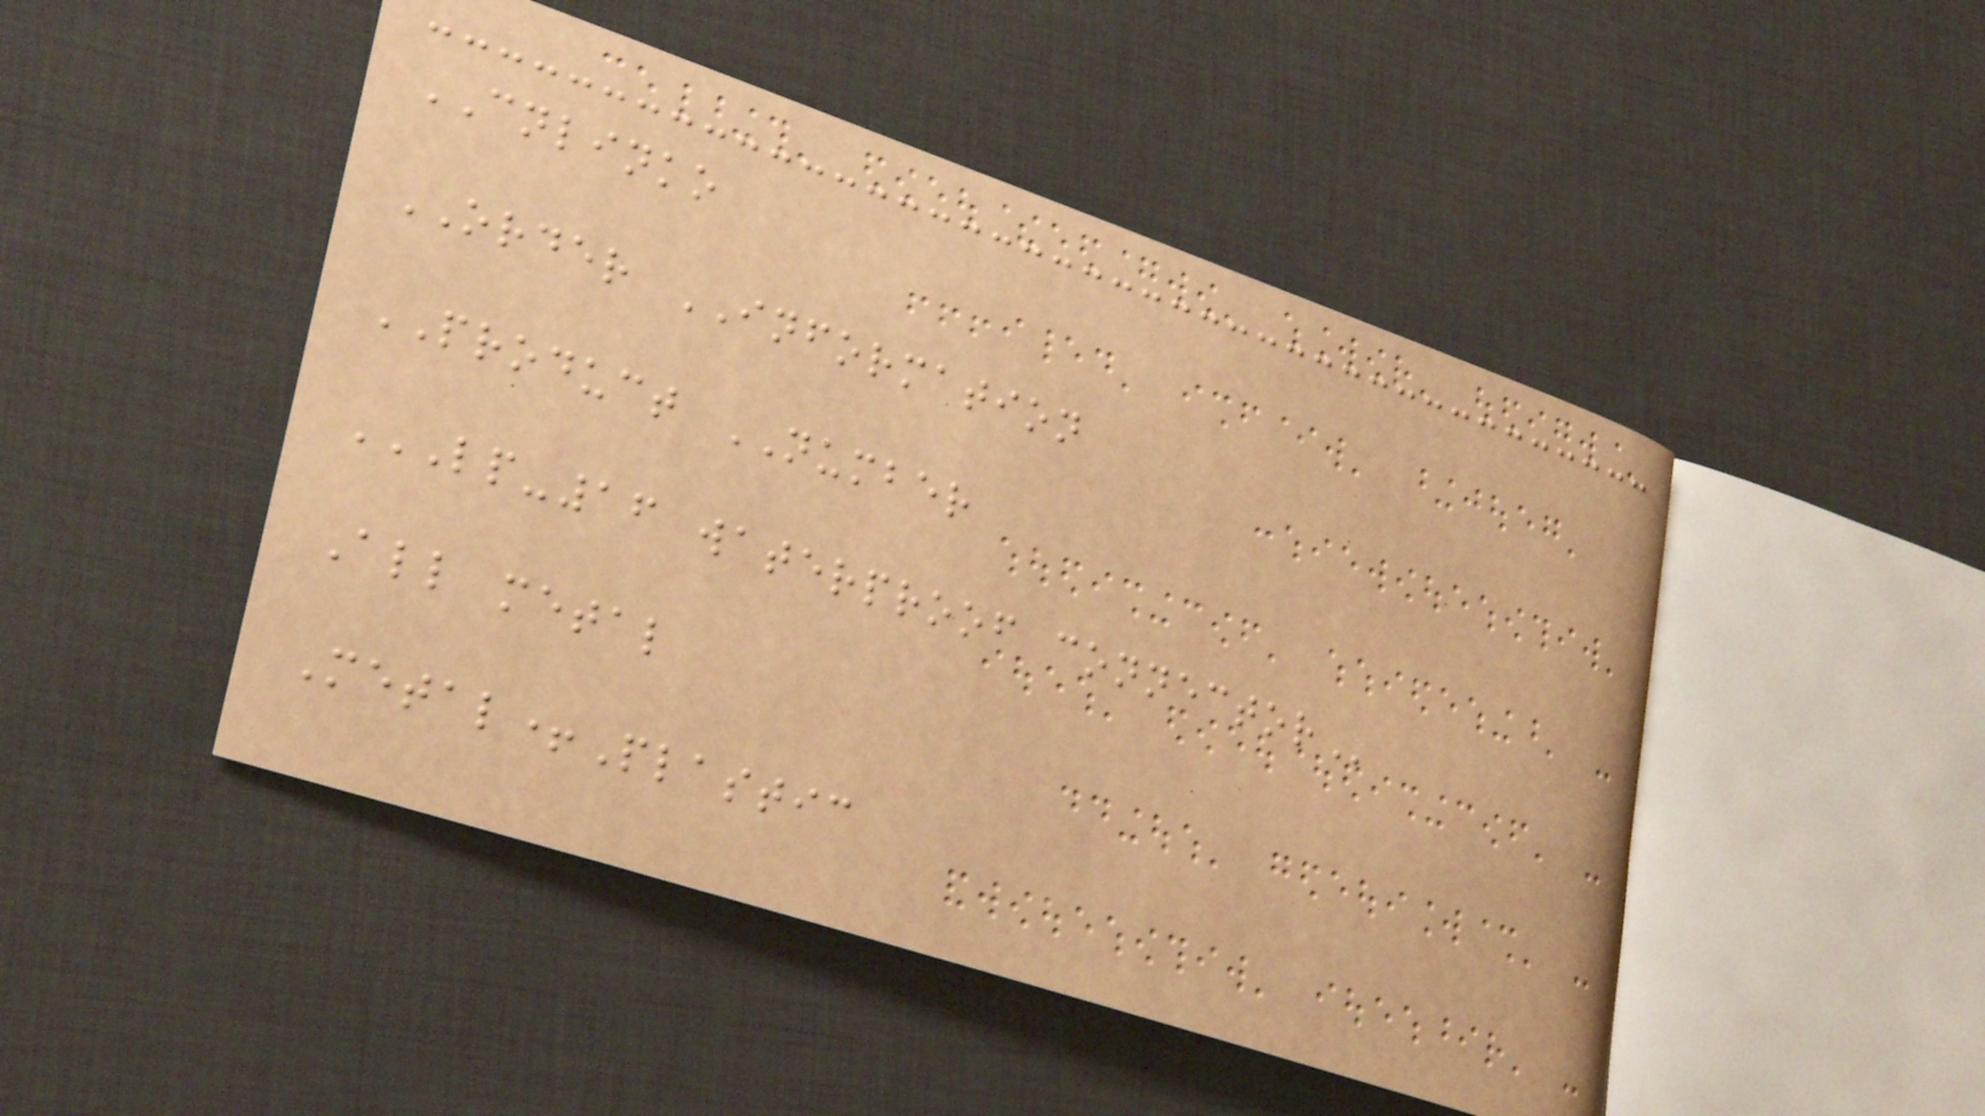CNLINKO
ORDER INFORMATION
PRODUCT NUMBER
LP-16 WATERPROOF CONNECTOR
All metal
Metal+Plastic
